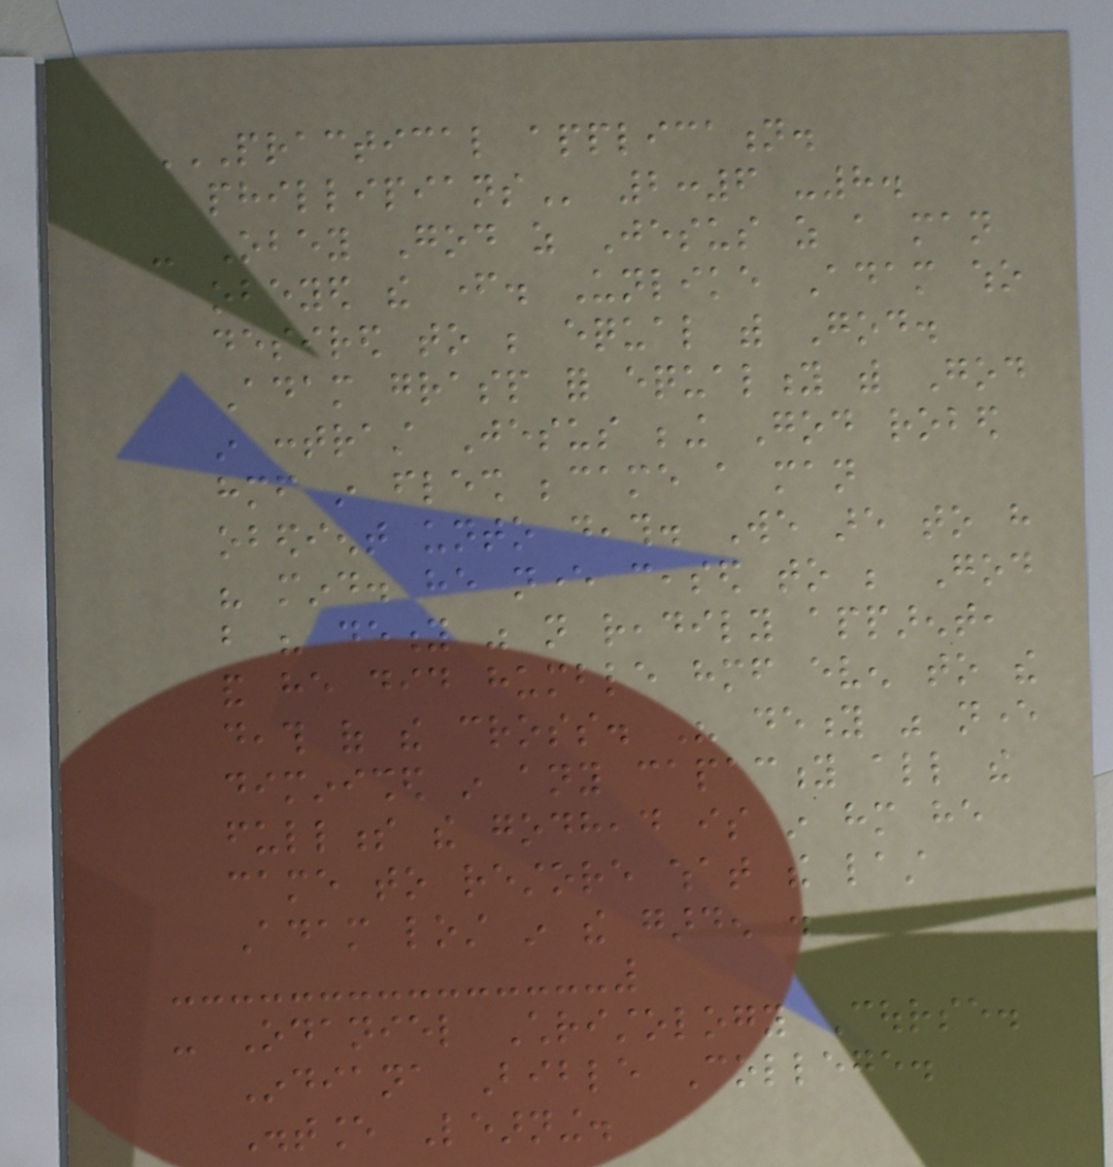PRACTICAL APPLICATION.
PHILLIPIANS 2:6 -8.
- Obey God as Jesus as a man
obeyed the father. Unlike Adam who
desired to be equal with God.
Adam grasp for equality with God
in contrast Jesus being God robed
himself in flesh became a man
obedient unto death. We are to have
his mind. he never ceased to be God
but his deity was not readily apparent,
and he did humble himself even to the
death of the cross. His deity was never
diminished in any capacity all the
fullness the godhead is in him he
came to restore what the last
Adam lost in the garden .
- Odaniel Christology Course.
Indiana Bible College.
Distance Learning.
